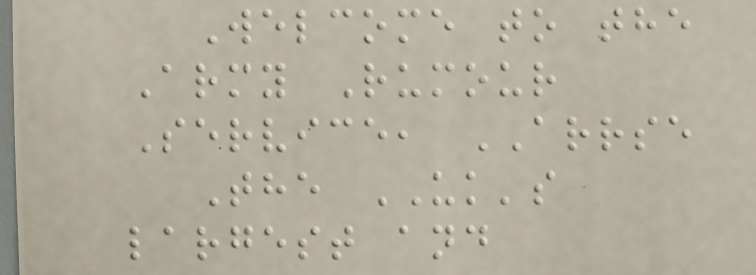Welcome to the
Army Rumour
Service, ARRSE
The UK's
largest and
